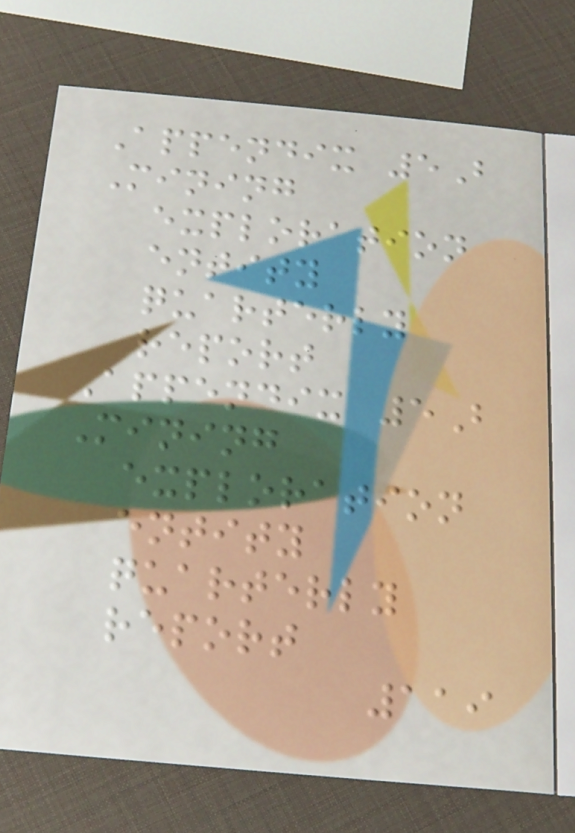Appendix 5B
Mining
exploration
entity
quarterly
report
Appendix 5B
Mining
exploration
entity
quarterly
report
119
